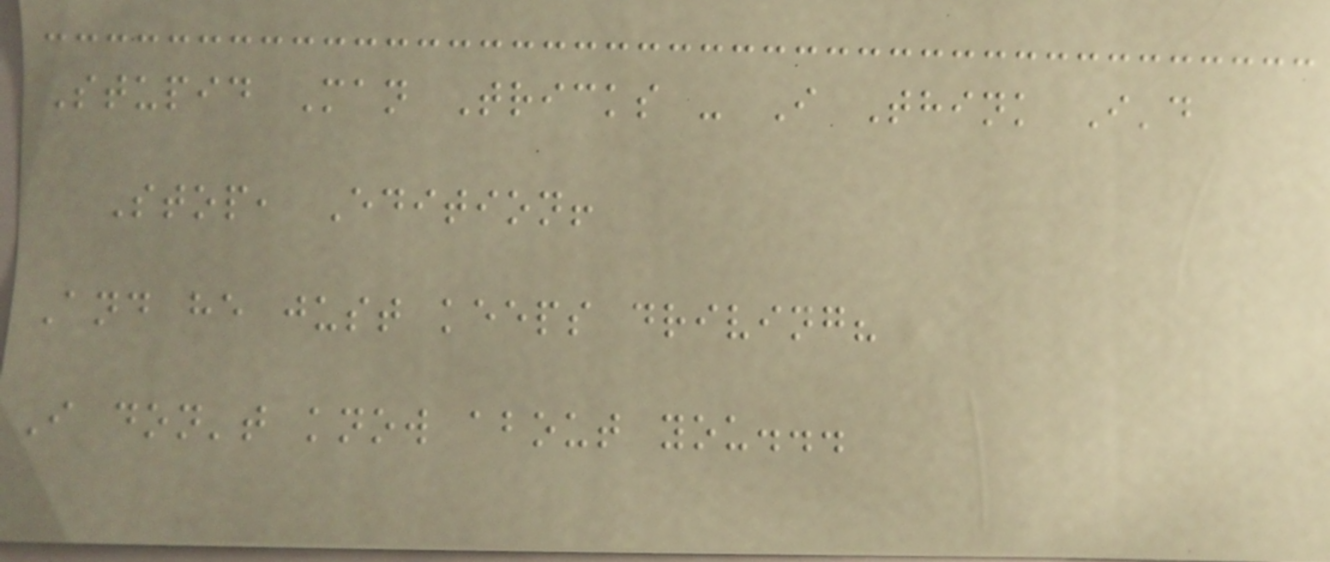Stupid Man Tricks - I Think I'd
Stop, Edition!
And he just keeps driving?
I don't know about you...
